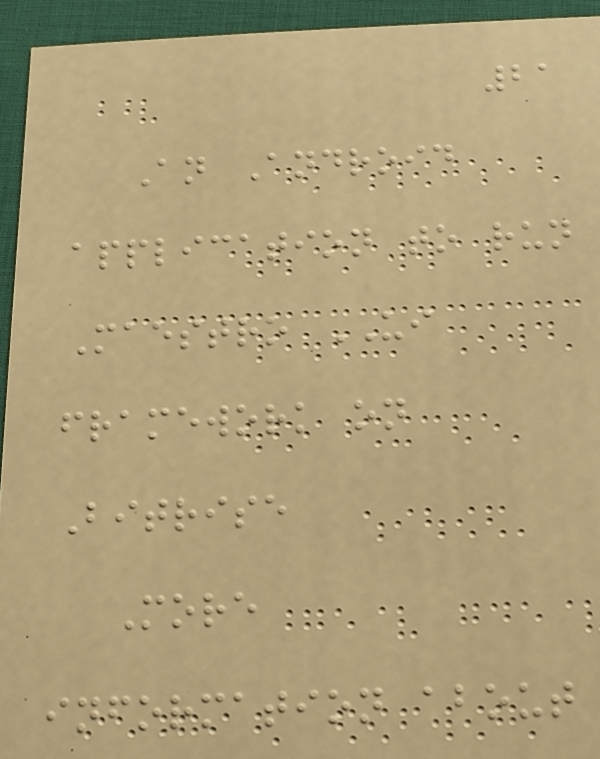21
An Android
application to run
Maestro UI
framework on
Bitrise
More
information about
